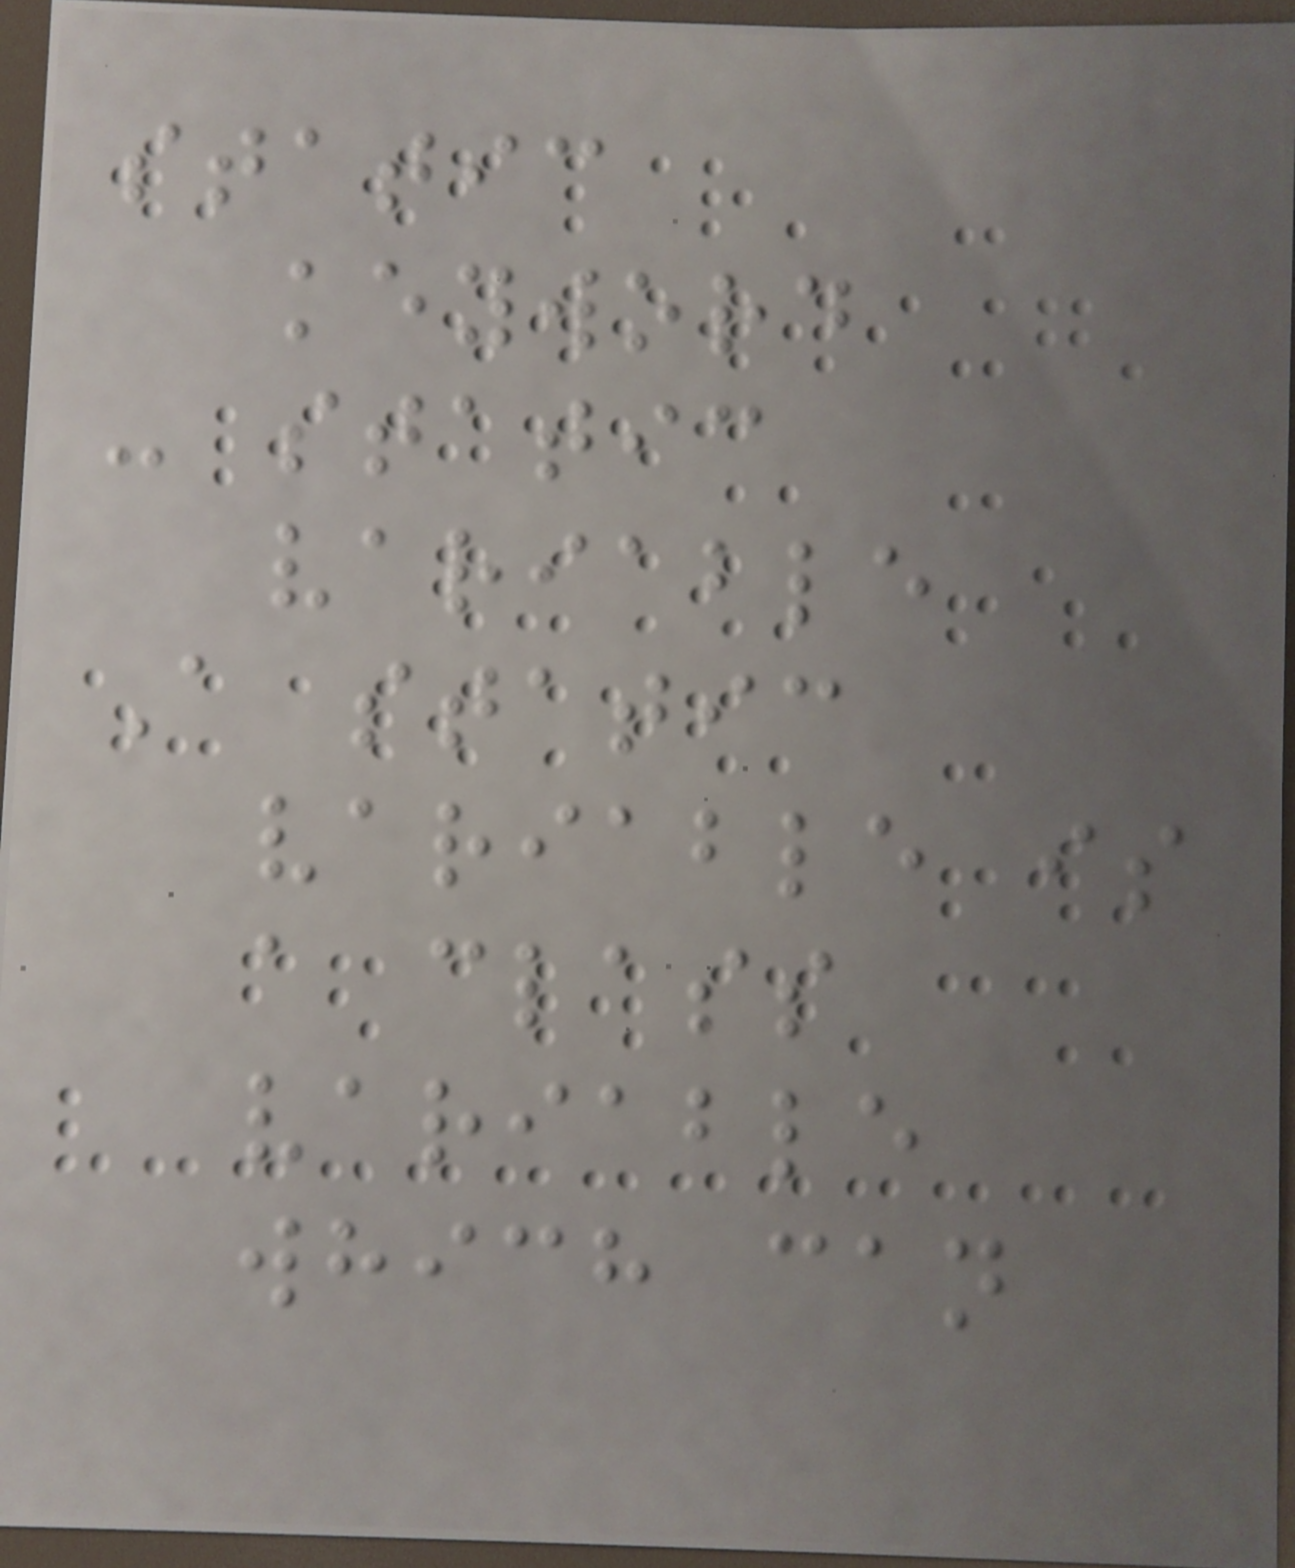static
keyword
- static
variable
A static
variable is
a class
variable
which can
